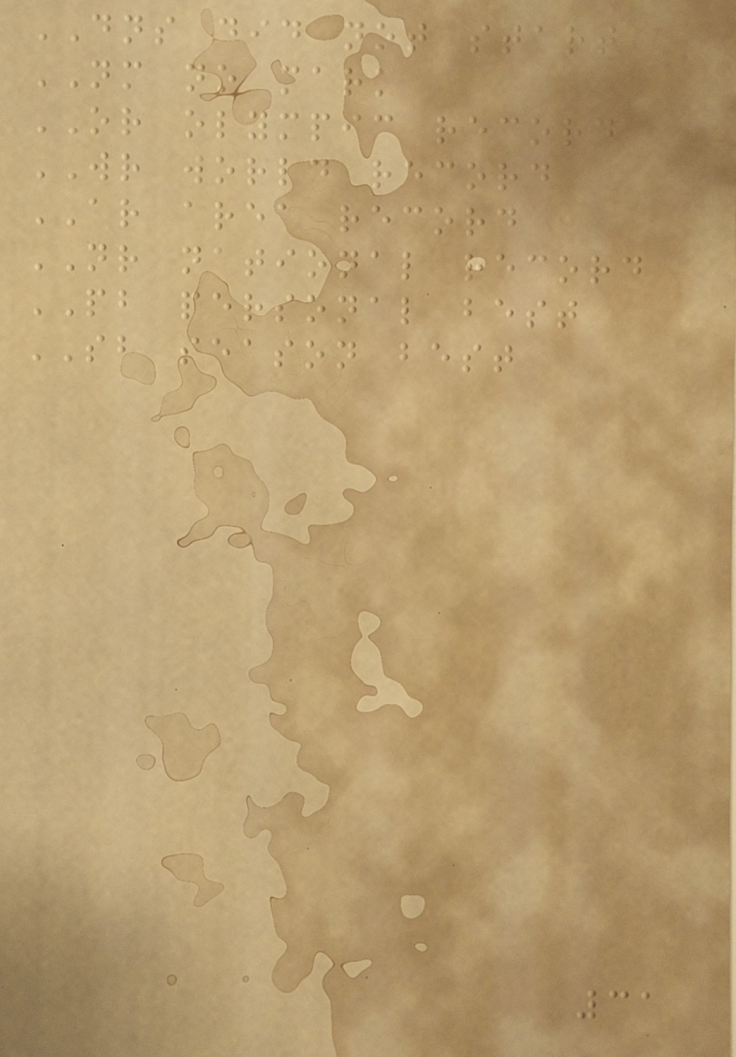DNS did not start
NM no mark
OR olympic record
WR world record
AR area record
NR national record
PB personal best
SB season best
31
